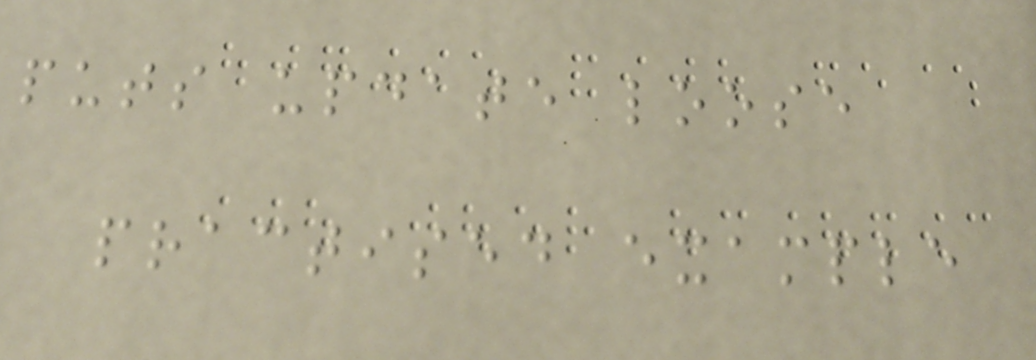puts update loose
practised example
